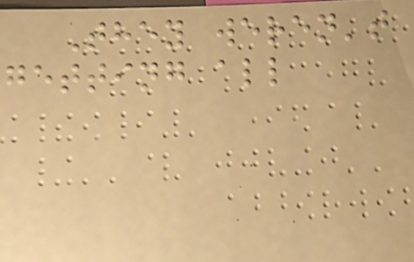They weren't
getting all
